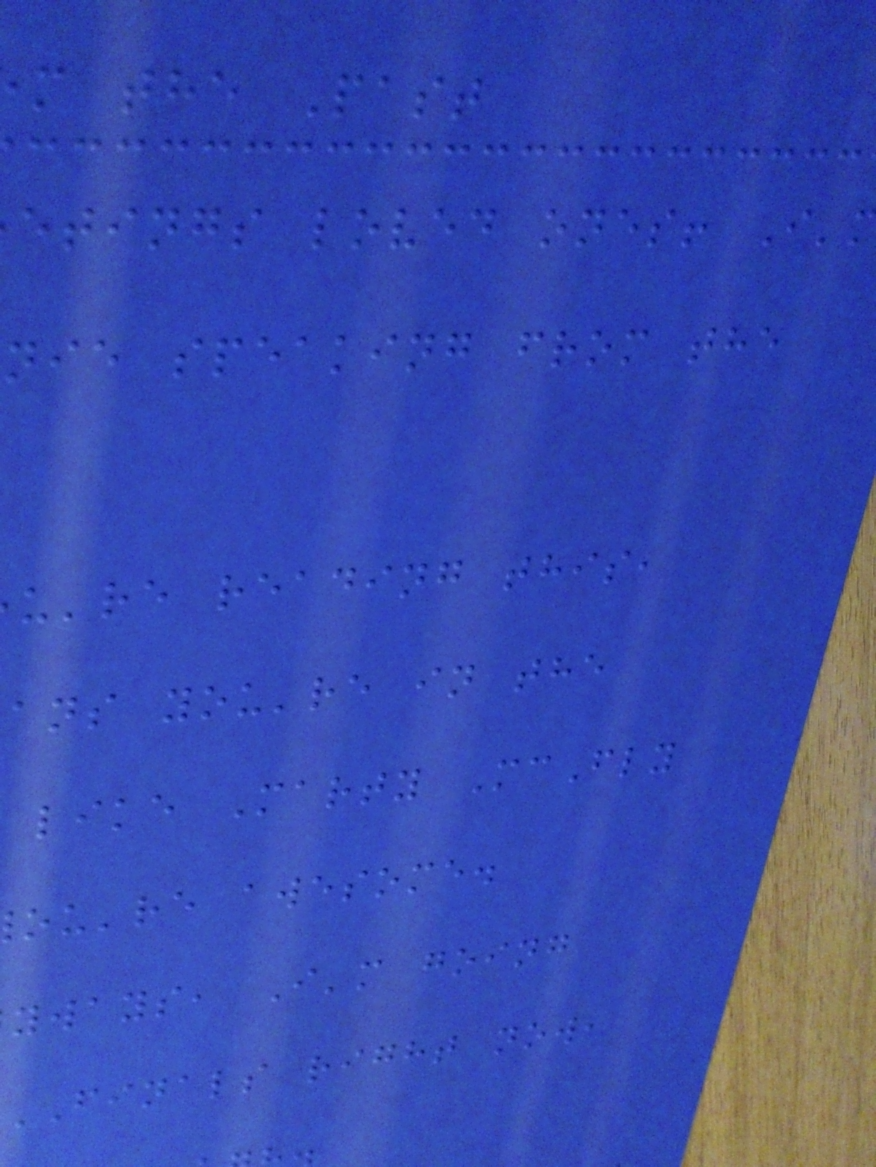m the Past
etings loved ones! I'
nie speaking from the
u're reading this,
ans you're in the
like Marty McFly
ou're awesome.
yways, I'm going
FINALS right now,
